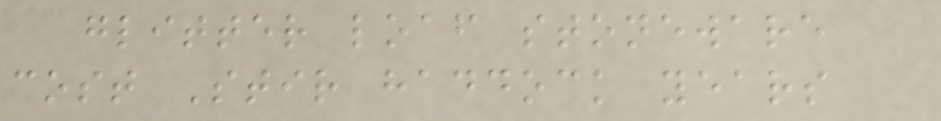glitter loaf stoneware
cost Stir haddock years
